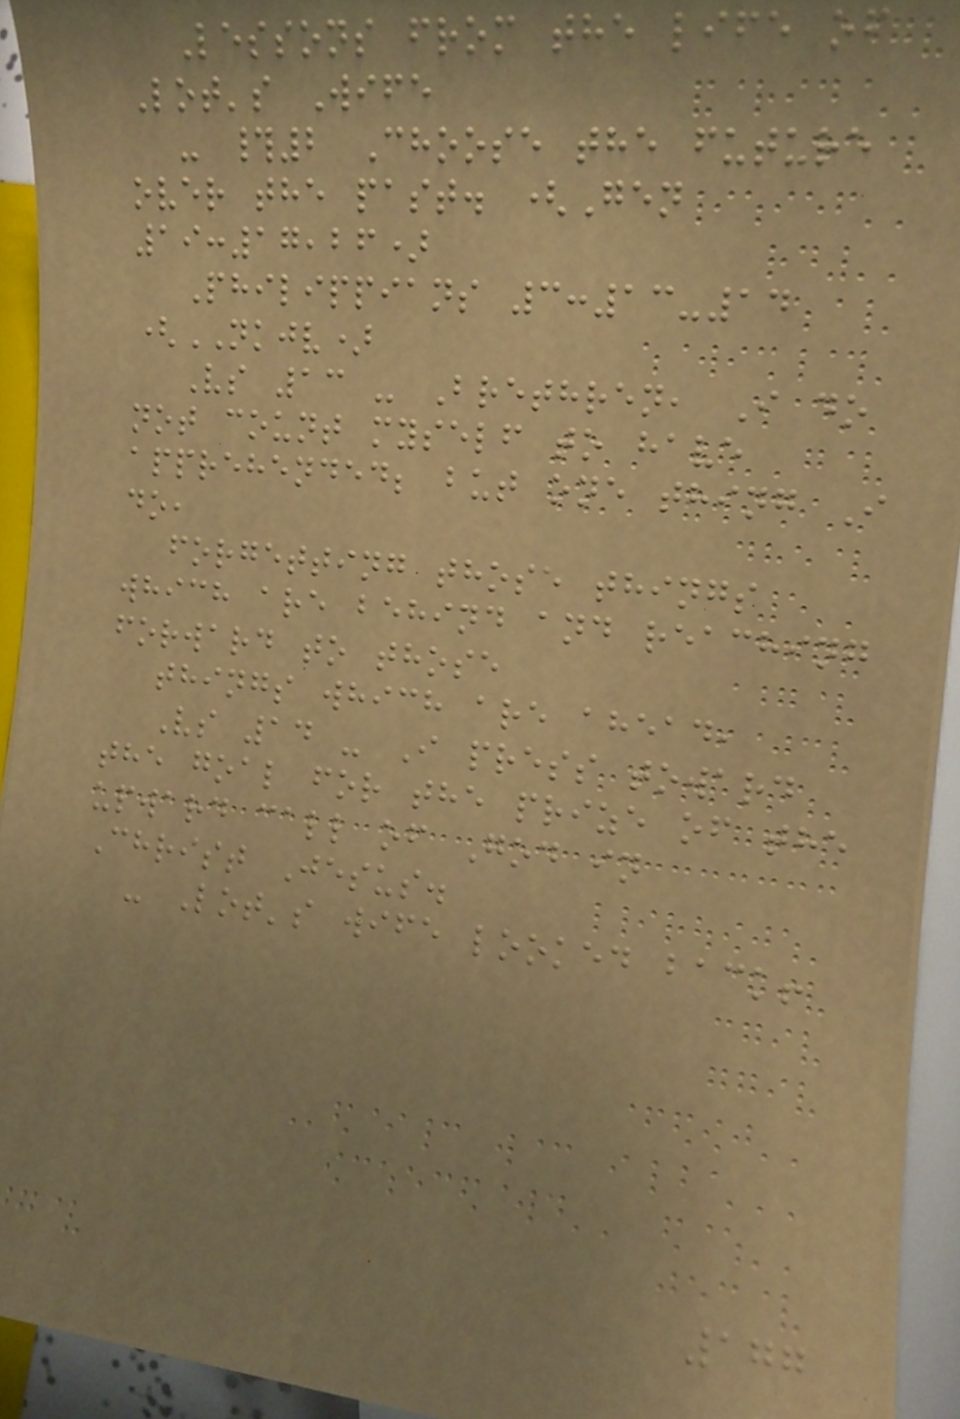Lessons from the life of
Lot's Wife
- #2 Choose the future
over the past. (Gen
19:17,26)
Philippians 3:13-14
(NKJV)
Vs 13 - Brethren, I do
not count myself to have
apprehended; but one thing I
do,
forgetting those things
which are behind and reaching
forward to those
things which are ahead,
Vs 14 - I press toward
the goal for the prize of the
upward call of God in
Christ Jesus.
- Lot's wife looked back!
177
